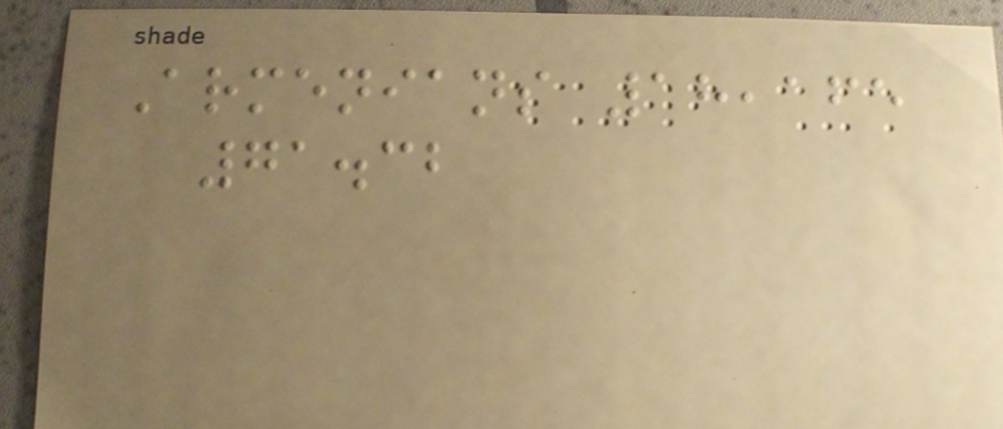Armenians 18,165
71.32
